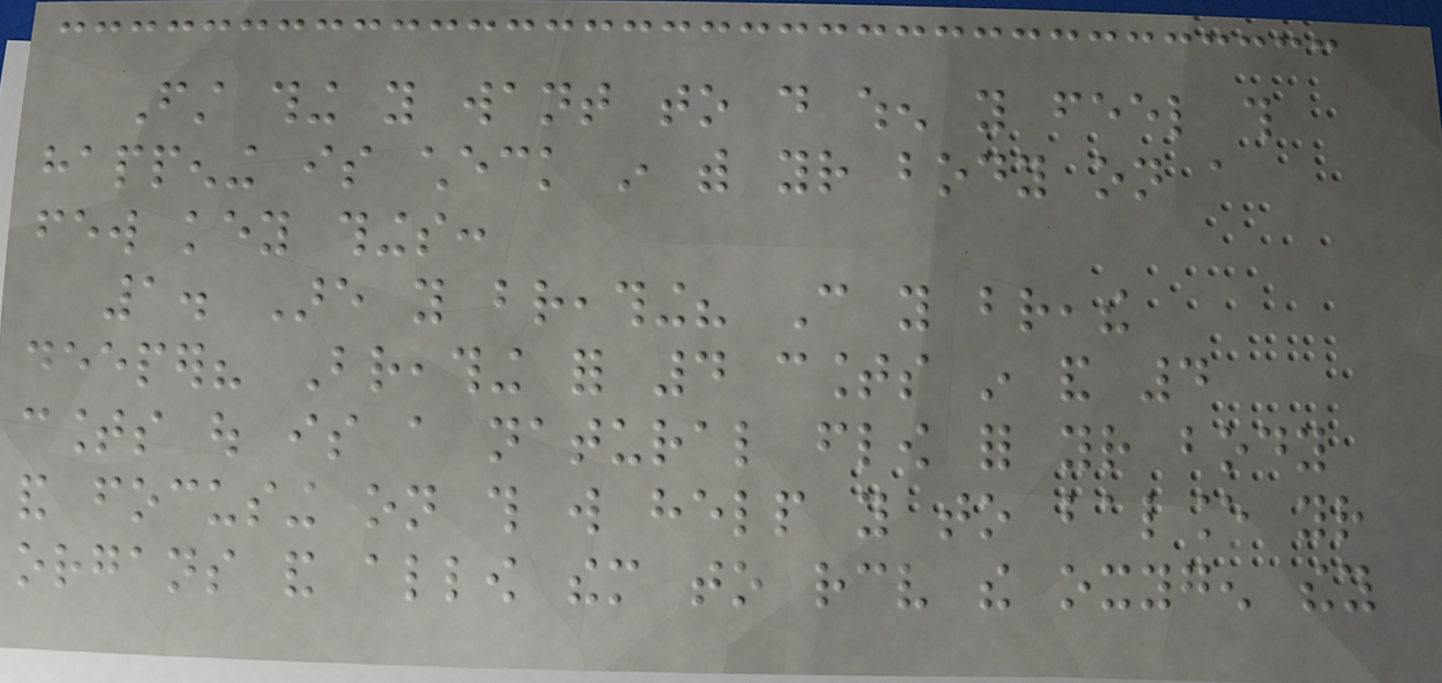First thing you want to do when you feel this
happening is check in with your body on a
few key things:
1. Are you breathing? Can you breathe
deeper? Breathing for 4 counts in and 4
counts out is a natural flow for your body
and focusing on this will help you to balance your
organs and allow them to receive the oxygen they
